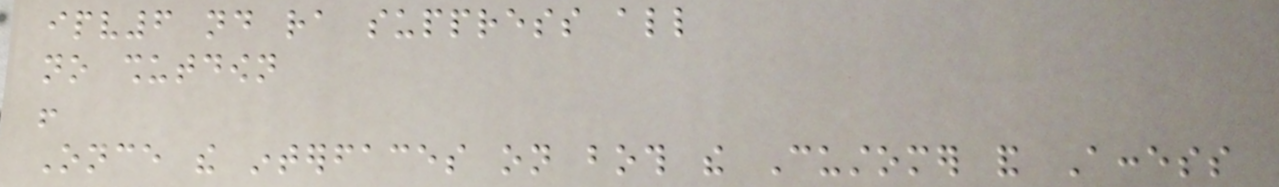ipv6 nd ra suppress all
no shutdown
!
Once the interfaces on both the Customer and Access
